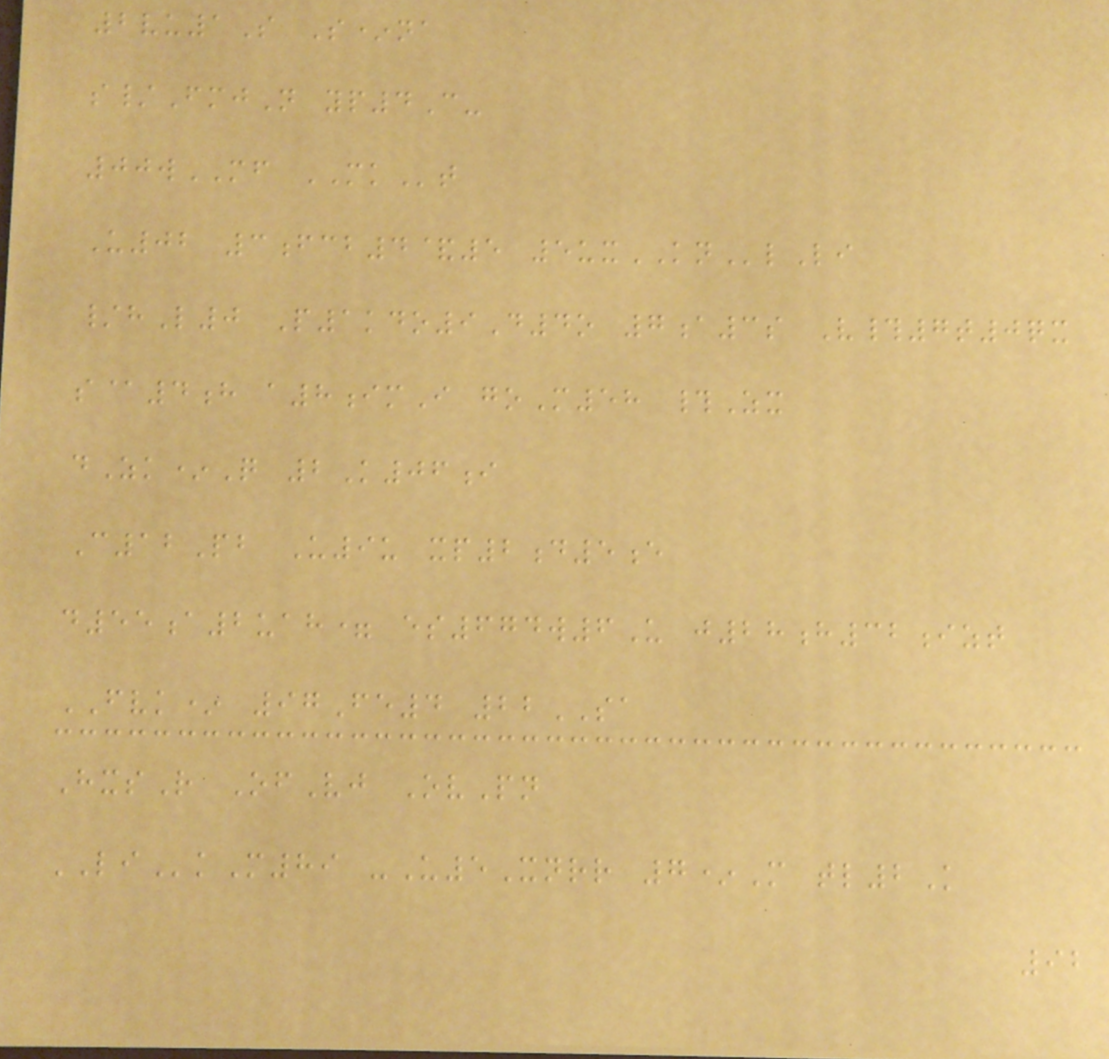2vu1S S*na
s/FmjN yp4C-
00wMF MKt
U02 3fcb4&5 5uxKNlLi
/hL0 P1kdo9D4o 7a3s V#7t0qx
s@4h a8imI goM58 #Zx
dZk*Q 2K06i
C12Pb U9u xp2d5e
d55a2uah= es674w6U j28h32izt
FVK* 97Fe4 22SA
HxsR OfVj OvPn
LIkM89 -U5Xnrr 7*M tl2K
92
